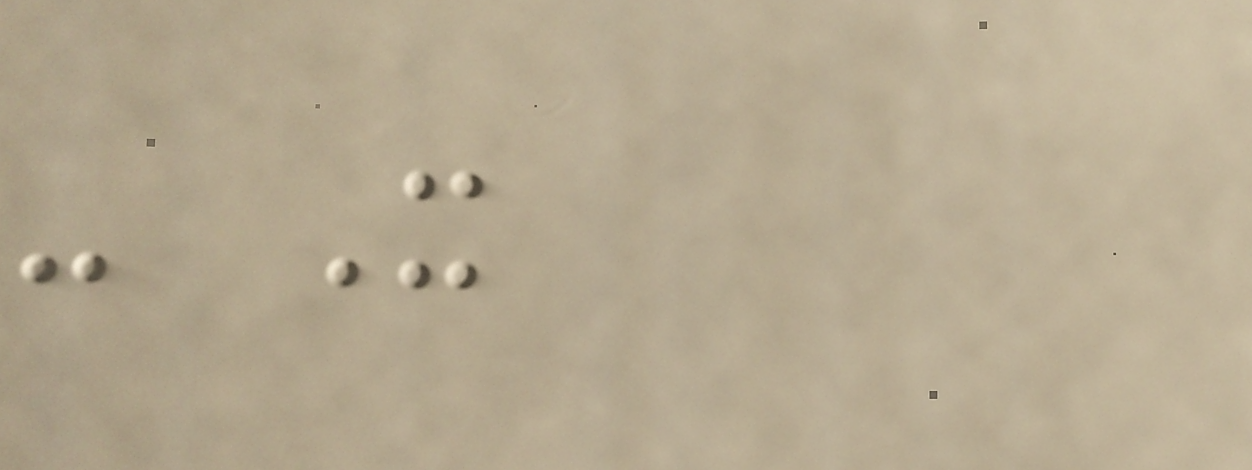- It
